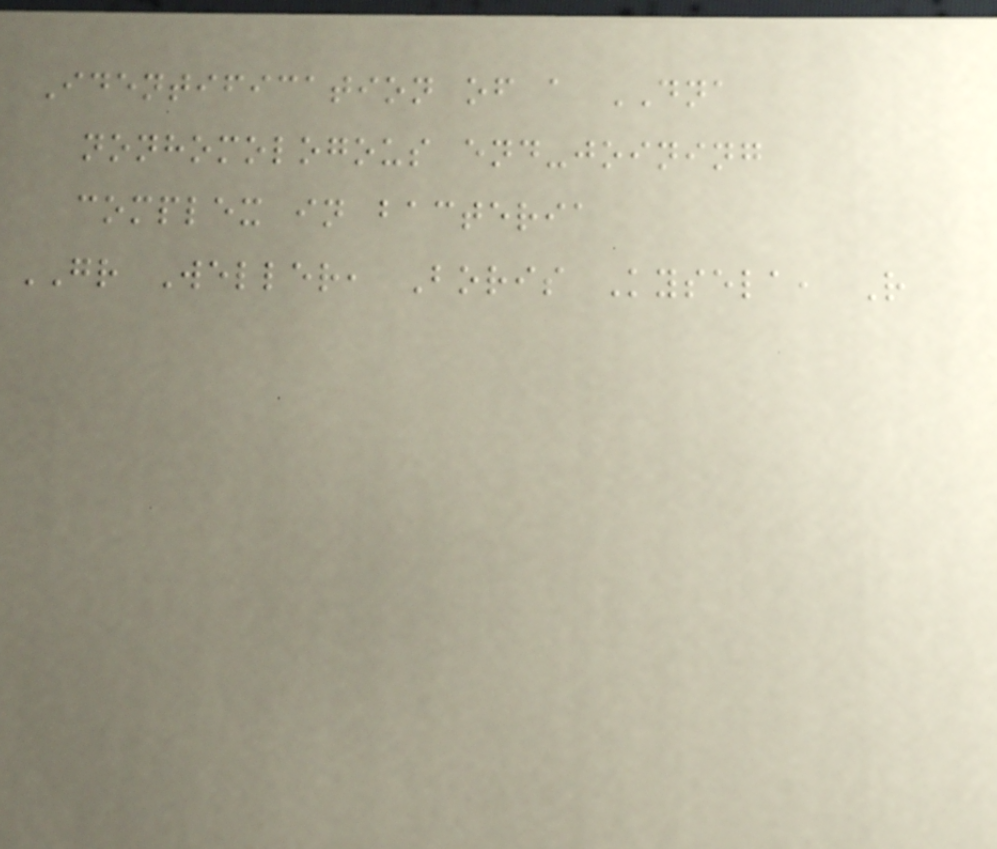Identification of a DNA
nonhomologous end-joining
complex in bacteria
GR Weller, Boris Kysela, R
